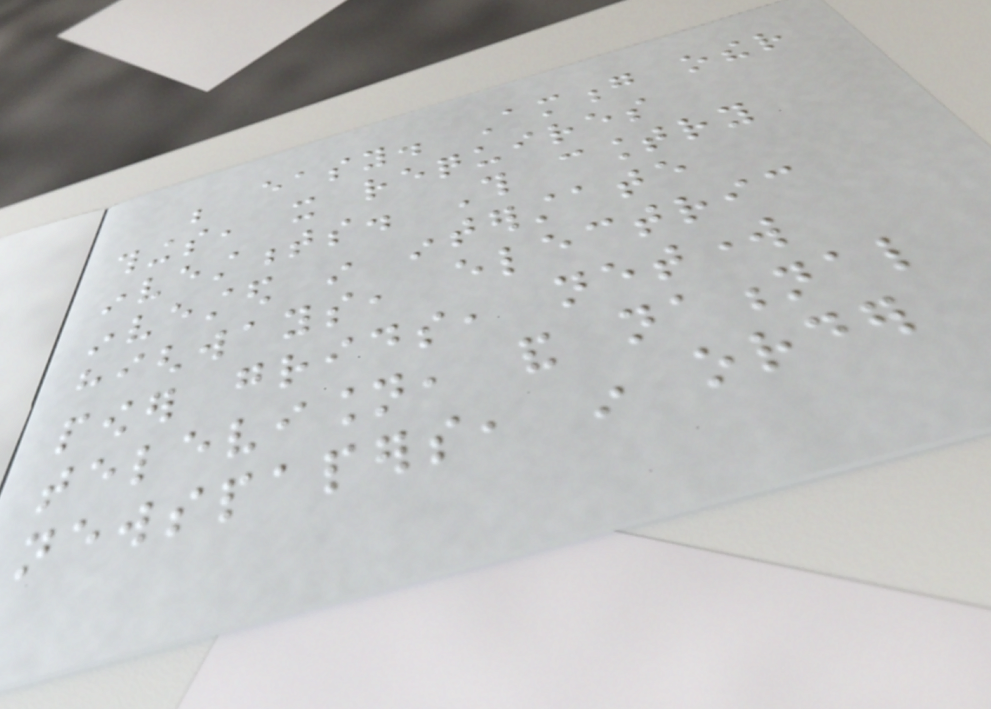be easy. Among other
things, it requires
investments. This country
invested in interstate
highways, electric
power grids, network
television, and national
newspapers, in order
